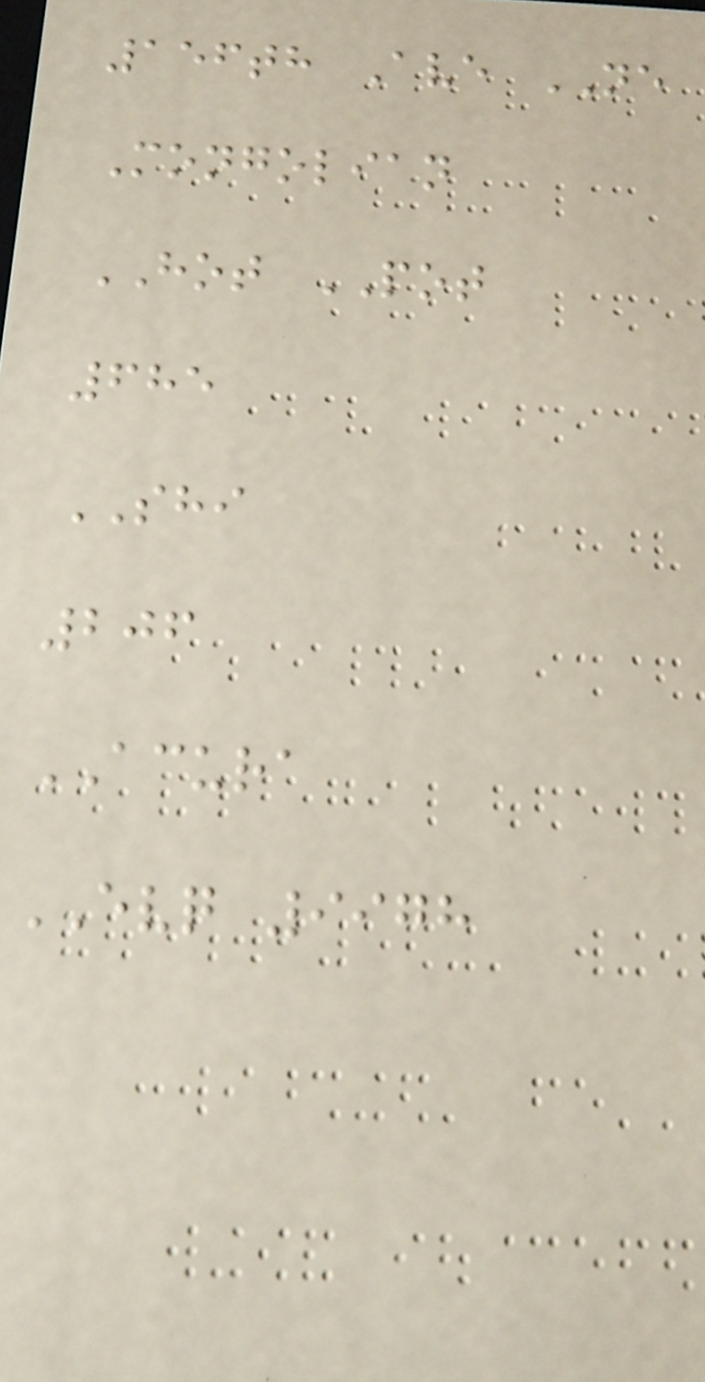156th Ave NE
Mongolian
HOT POT
685
SHI
206
ACURA
EVQ 9978
